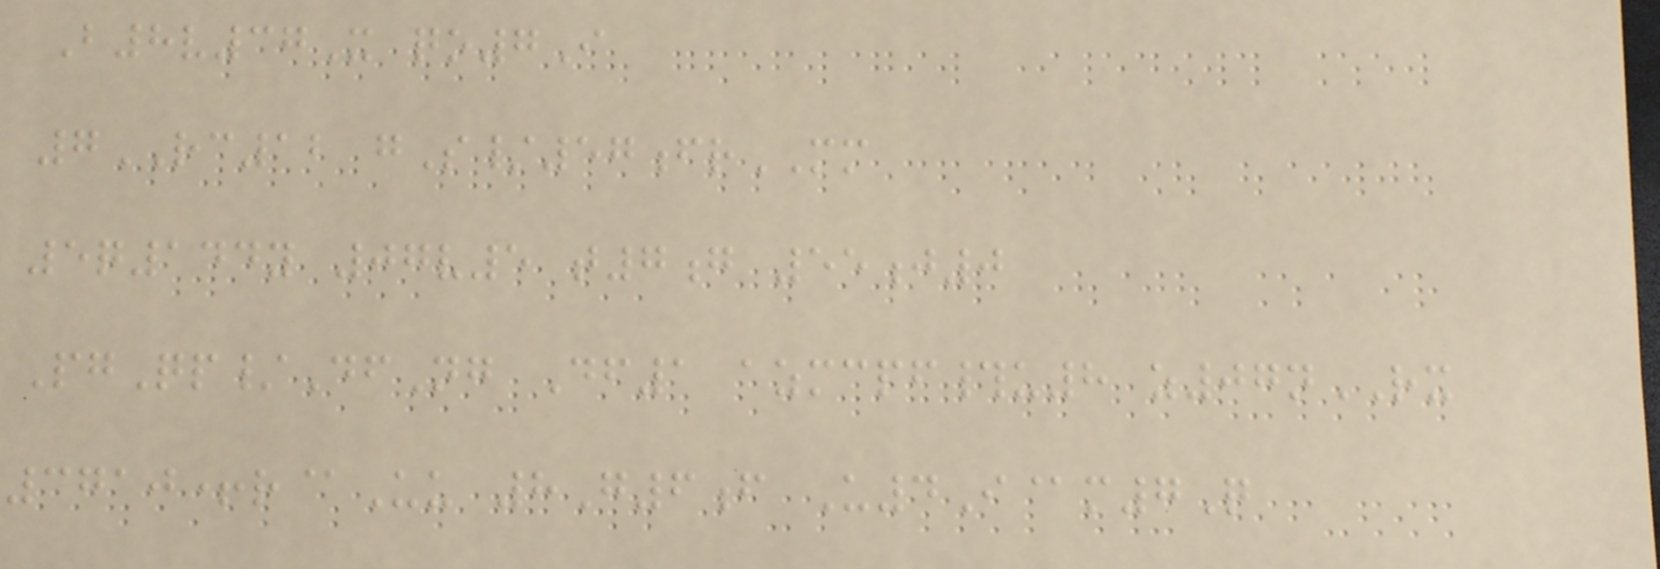B8v37X qo7I
7RC12 gS/57frMM
5q144y 07v5 t7g 55j0
PgQp/DfNg Df1 azmcpf#u8 z07nRX
3710+r@Uu 8G6f U4I@m7Q
